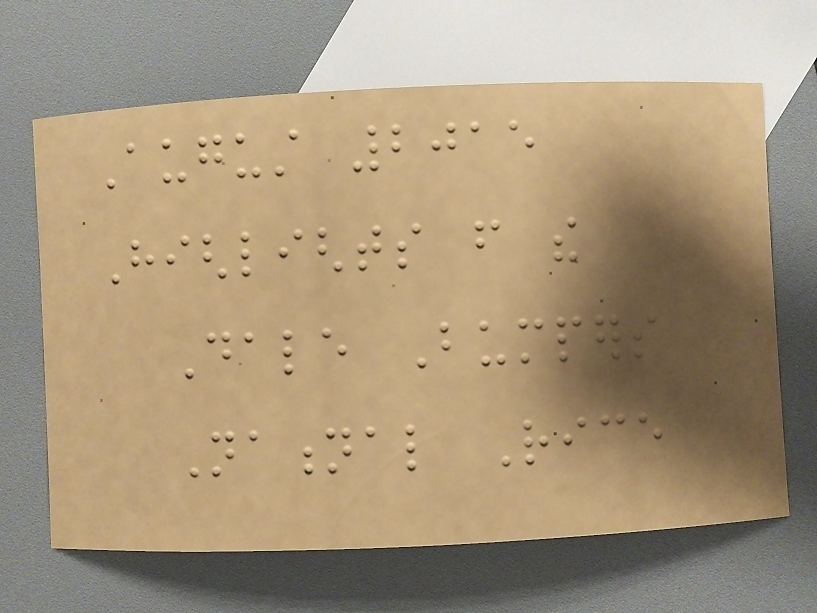August 2015
Highlights from the
Dale Bumpers
National Rice
